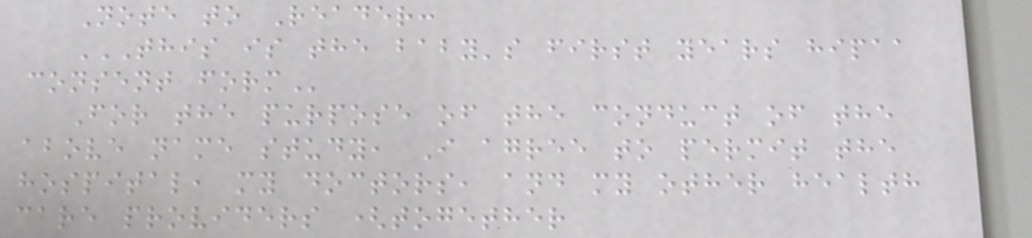Note to Reader:
THIS IS THE BABY'S FIRST YEARS HIPAA
CONSENT FORM
For the purpose of the conduct of the
above name study, I agree to permit the
hospital, my doctors, and my other health
care providers (together
